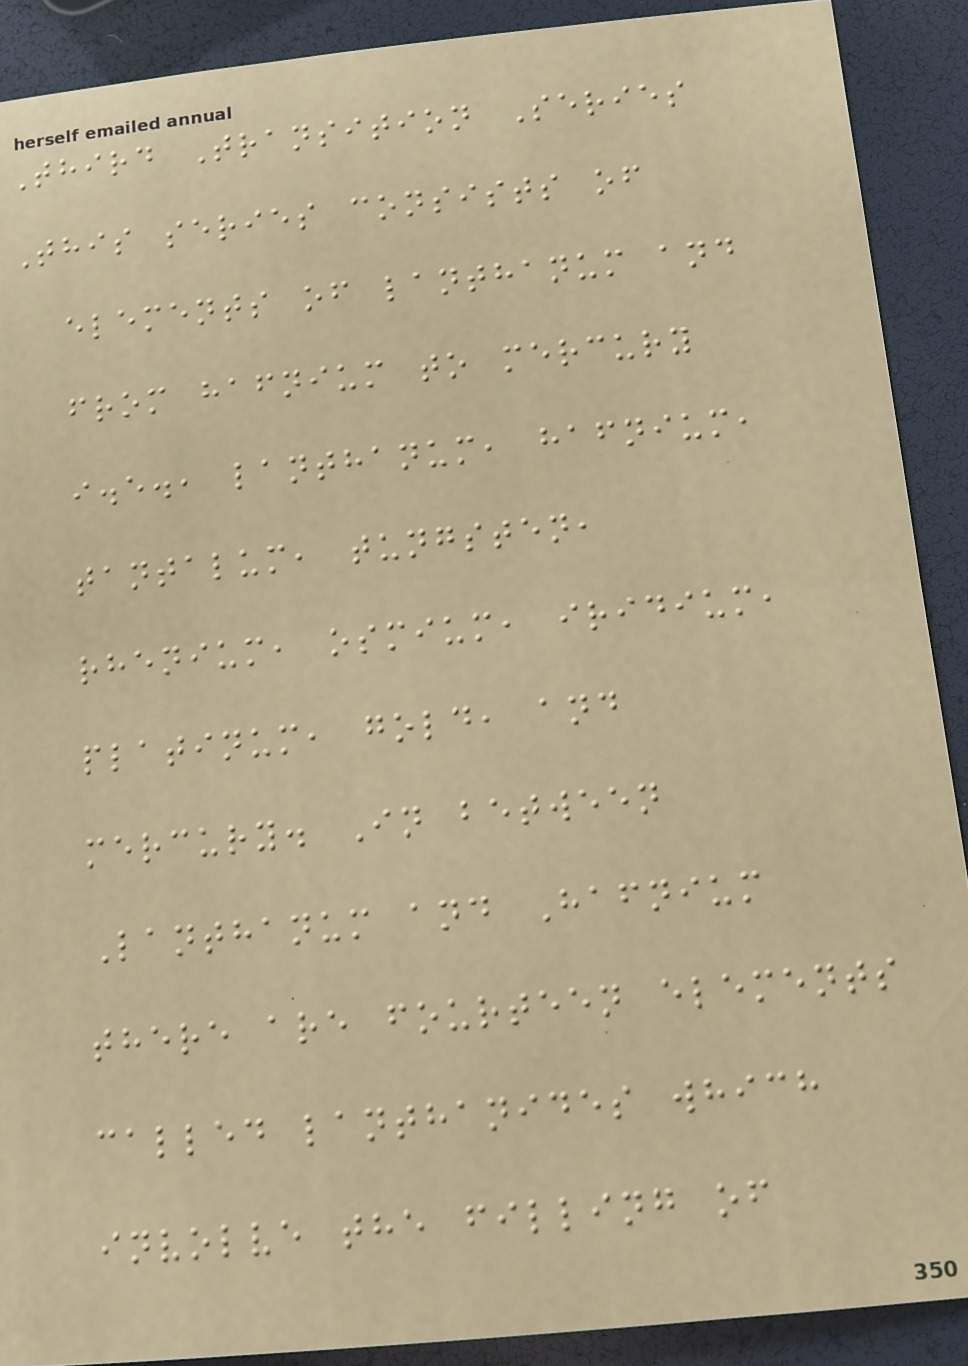Third Transition Series
This series consists of
elements of lanthanum and
from hafnium to mercury
i.e., lanthanum, hafnium,
tantalum, tungsten,
rhenium, osmium, iridium,
platinum, gold, and
mercury. In between
Lanthanum and Hafnium
there are fourteen elements
called lanthanides which
involve the filling of
